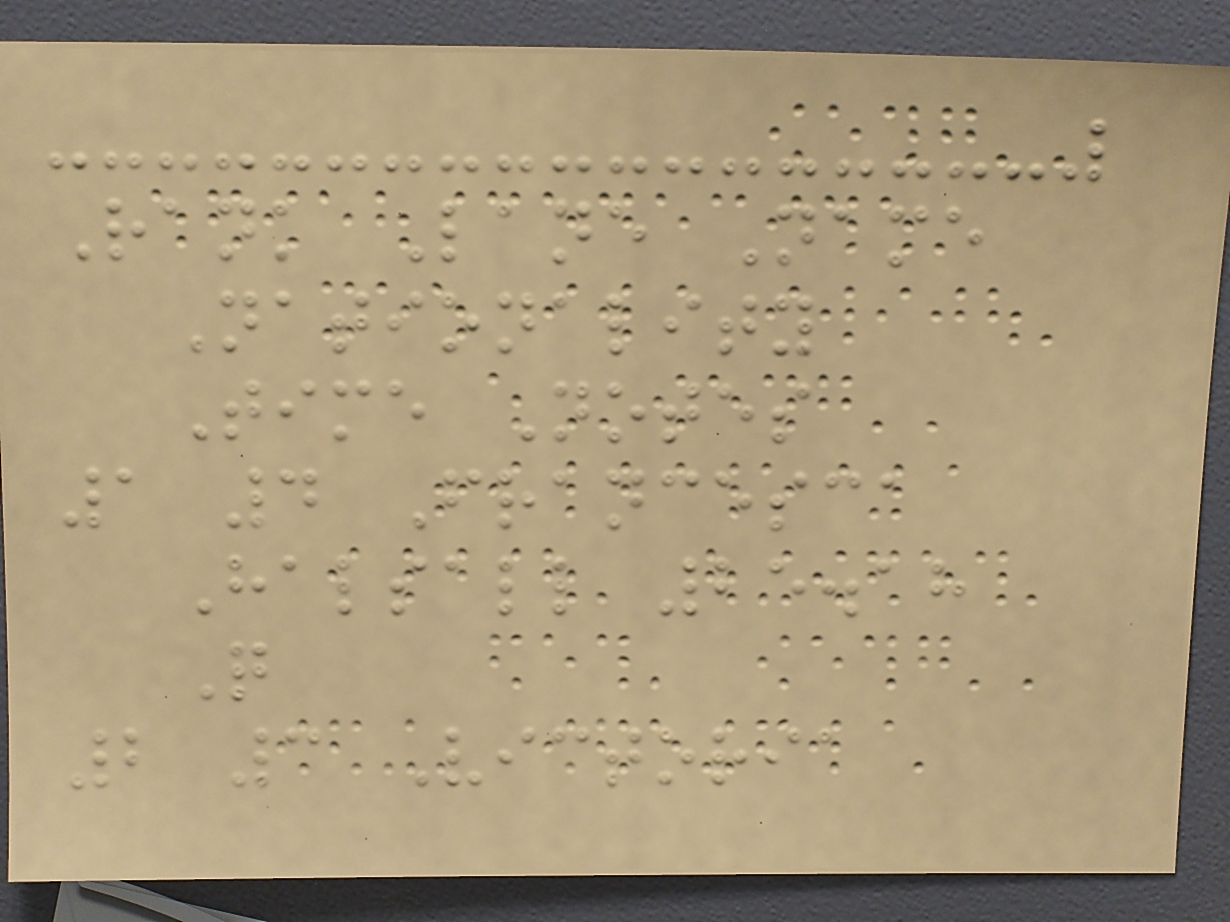Rank Lane Name
Nationality
Time Notes
1 4 Francesca
Halsall 25.18
Q
2 3 Victoria
